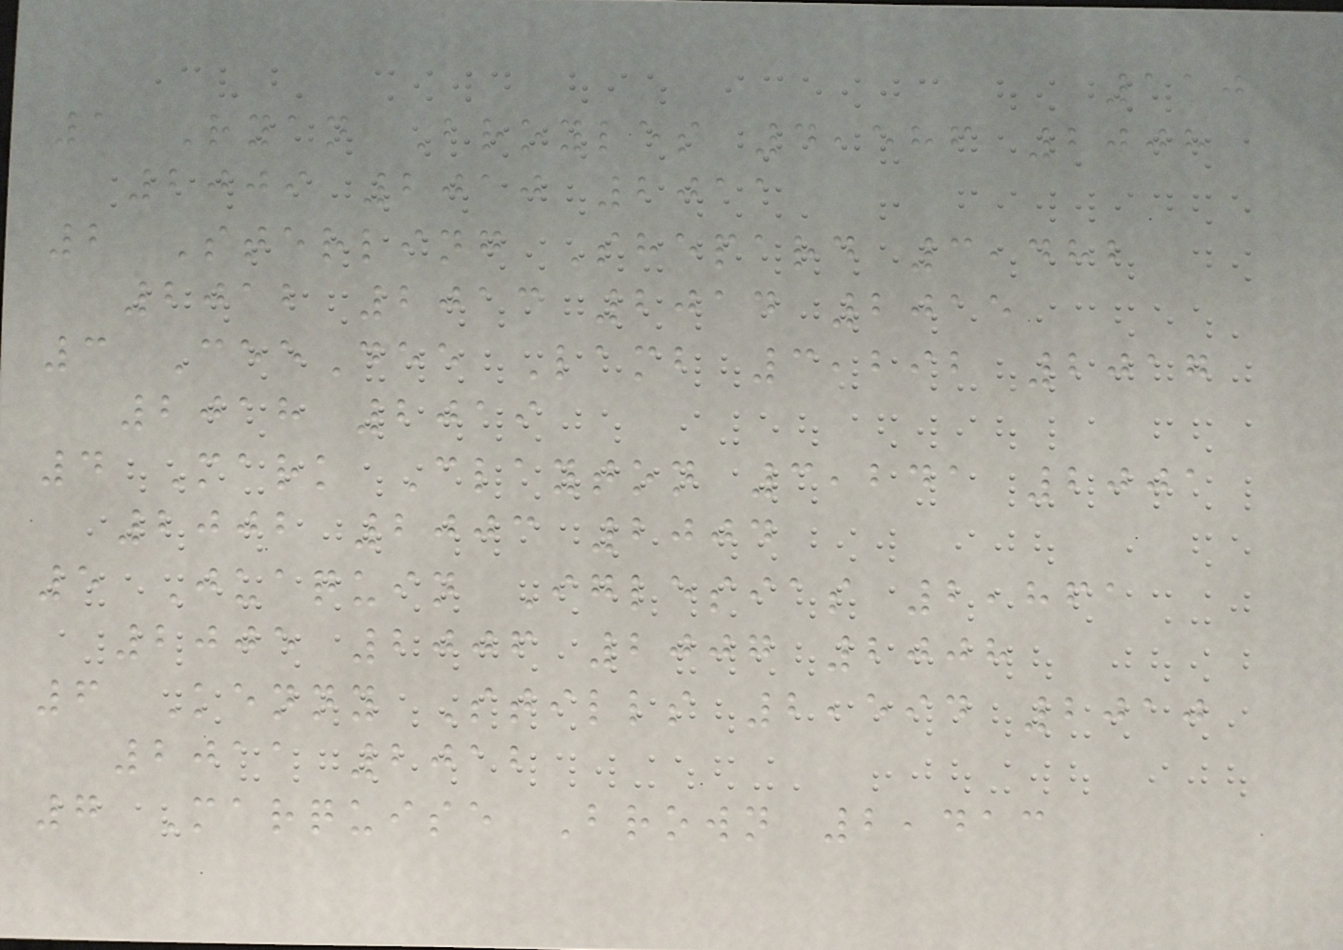110
1 Ryan Broyles 4,586 2008
2009 2010 2011
2 Sterling Shepard 3,482
2012 2013 2014 2015
3 CeeDee Lamb 3,292 2017
2018 2019
4 Mark Clayton 3,241 2001
2002 2003 2004
5 Juaquin Iglesias 2,861
2005 2006 2007 2008
6 Kenny Stills 2,594 2010
2011 2012
7 Marquise Brown 2,413
